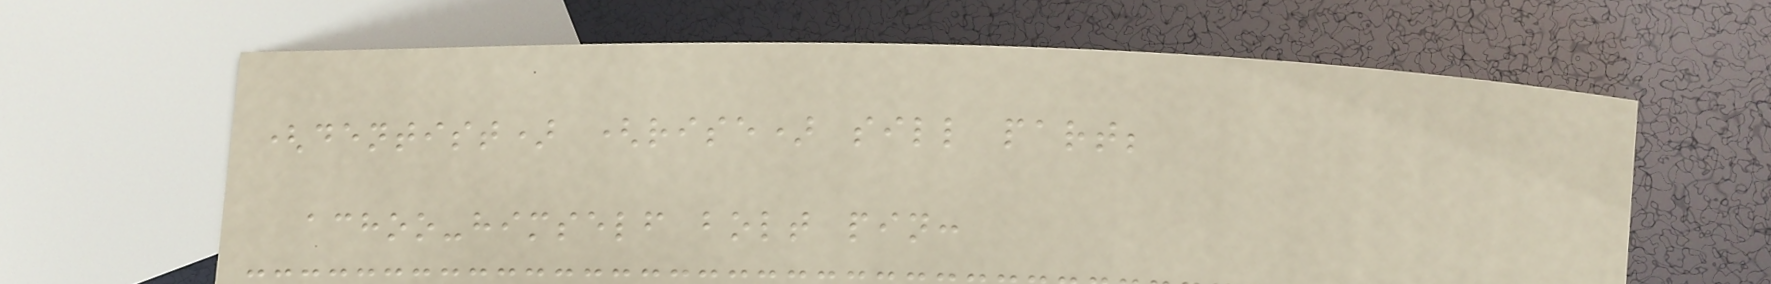(dentist) (rise) sill part;
achoo-himself bolt pin:
